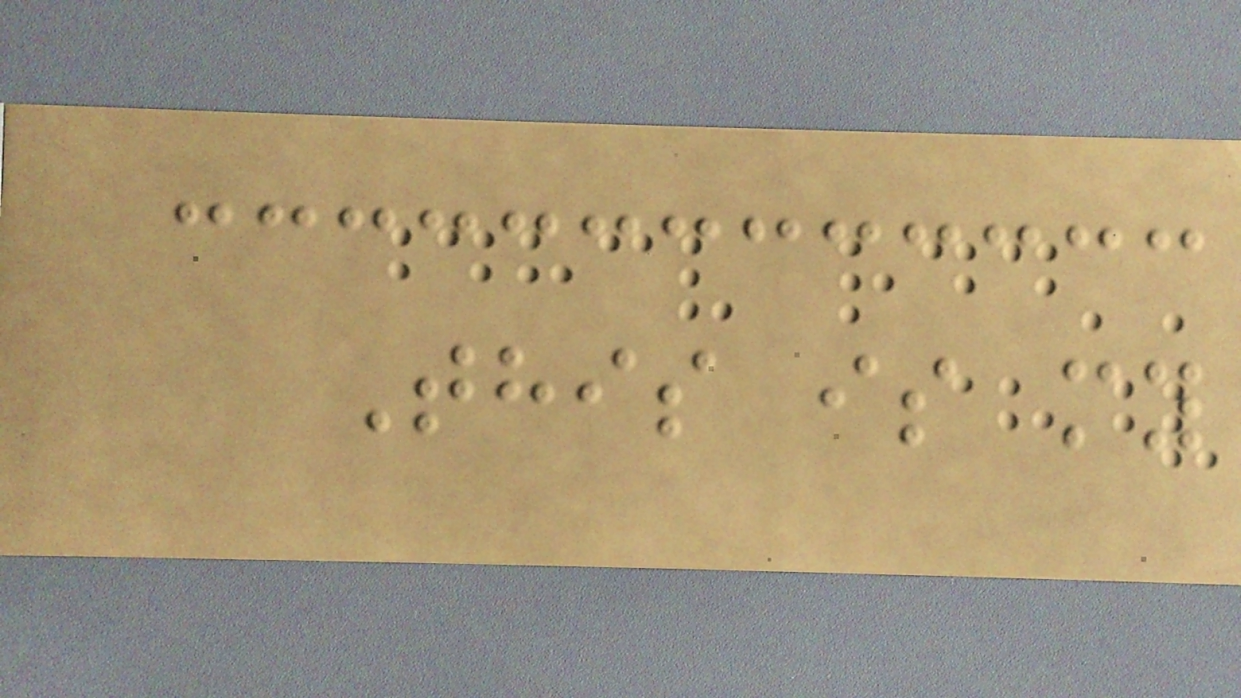This is my
